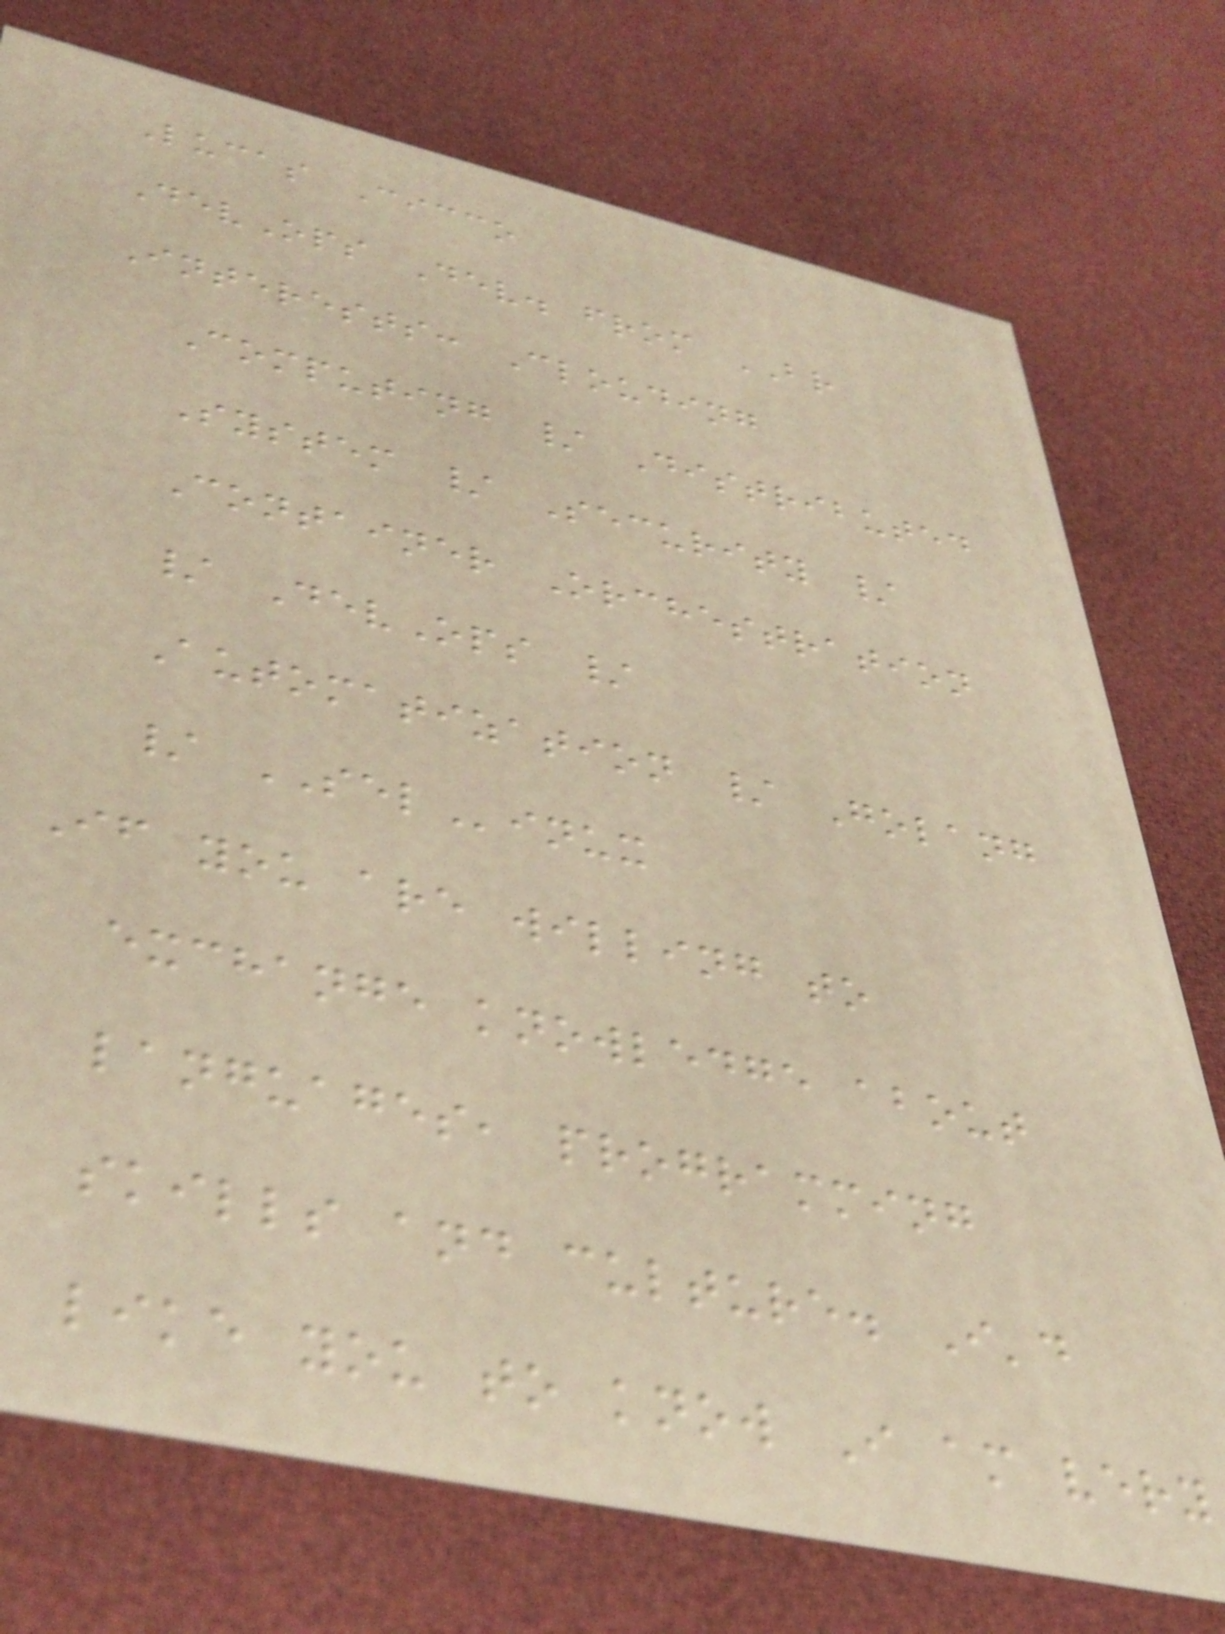Lucas Cicco
DevOps Dev. from BR
Interests: Clouding
Computing / Distributed
System / Security /
Container Orchestration
/ DevOps /
Automatization / Golang
/ SELinux
If you are willing to
exchange knowledge about
languages, programming
skills and culture. I'd
like you to know I am very
